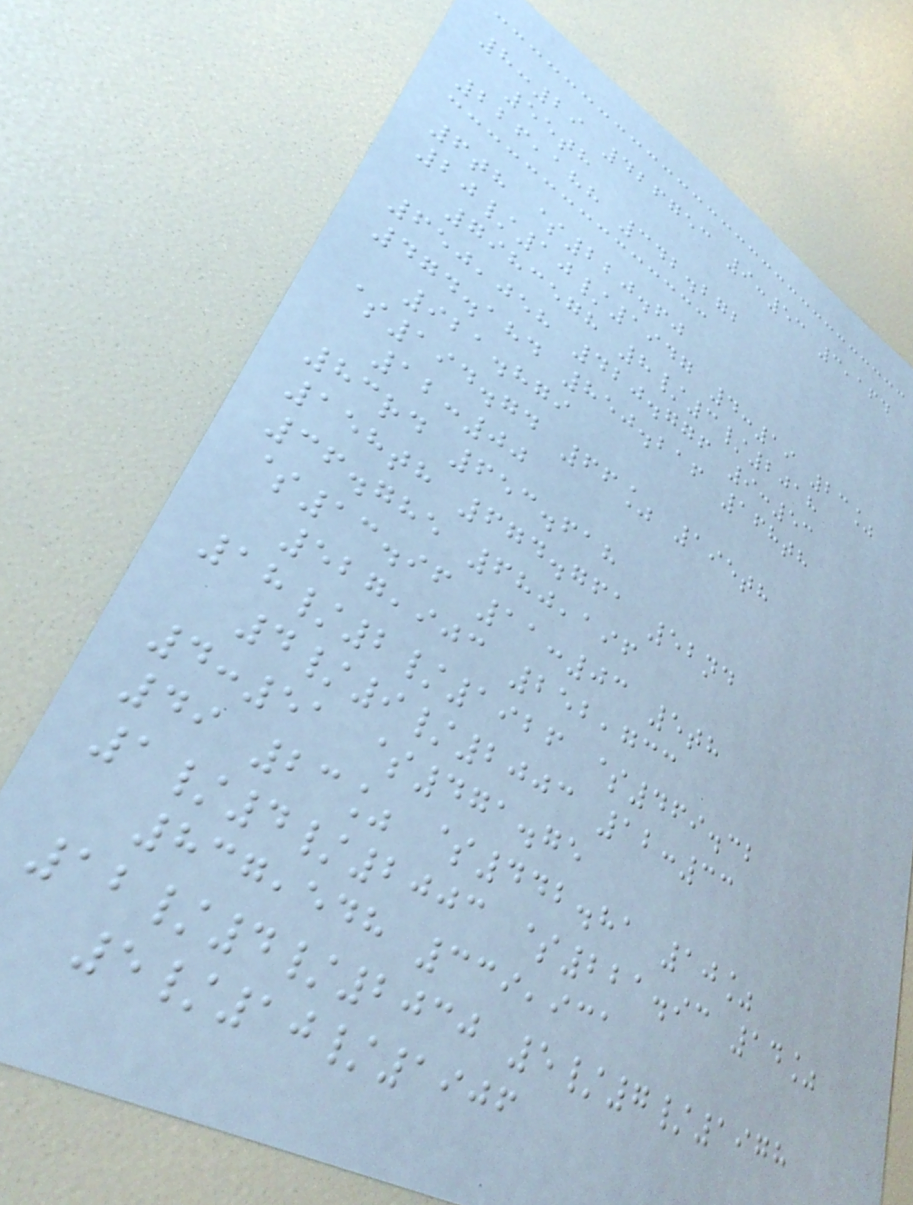8:29 426753 9:53 3,164
55th
226,188 342.272
6th $220.60
20/10/1947 4:19 23%
7983578 8/3/2018
650,058 420.776 9:53
474.184 850.216 168th
921.879
$194.74 66% 195th
12:00
83rd 653.618
158th 674.761 52nd
36.785 680,196
$13.96 11:03 5th
527,903 252,733
18/2/1926 $469.32
4/9/2003 12:33
4:51 $471.75
49 23% $442.81 10%
1/4/2003 $221.93 14%
837,548 339,931
12/4/2030 5/7/1978
5/10/1906
